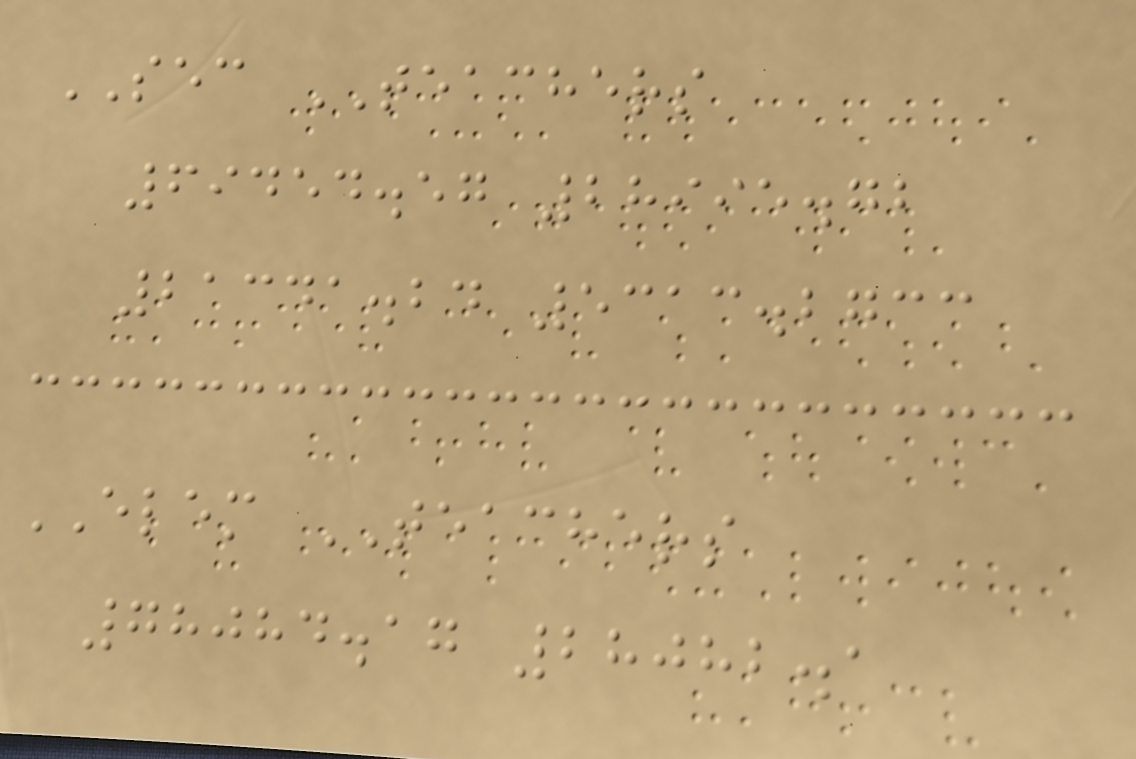SEC TEACHERS
69454.57 28995.72
21341.24 5313.2733
ELEM TEACHERS
78084.17 28082.1
